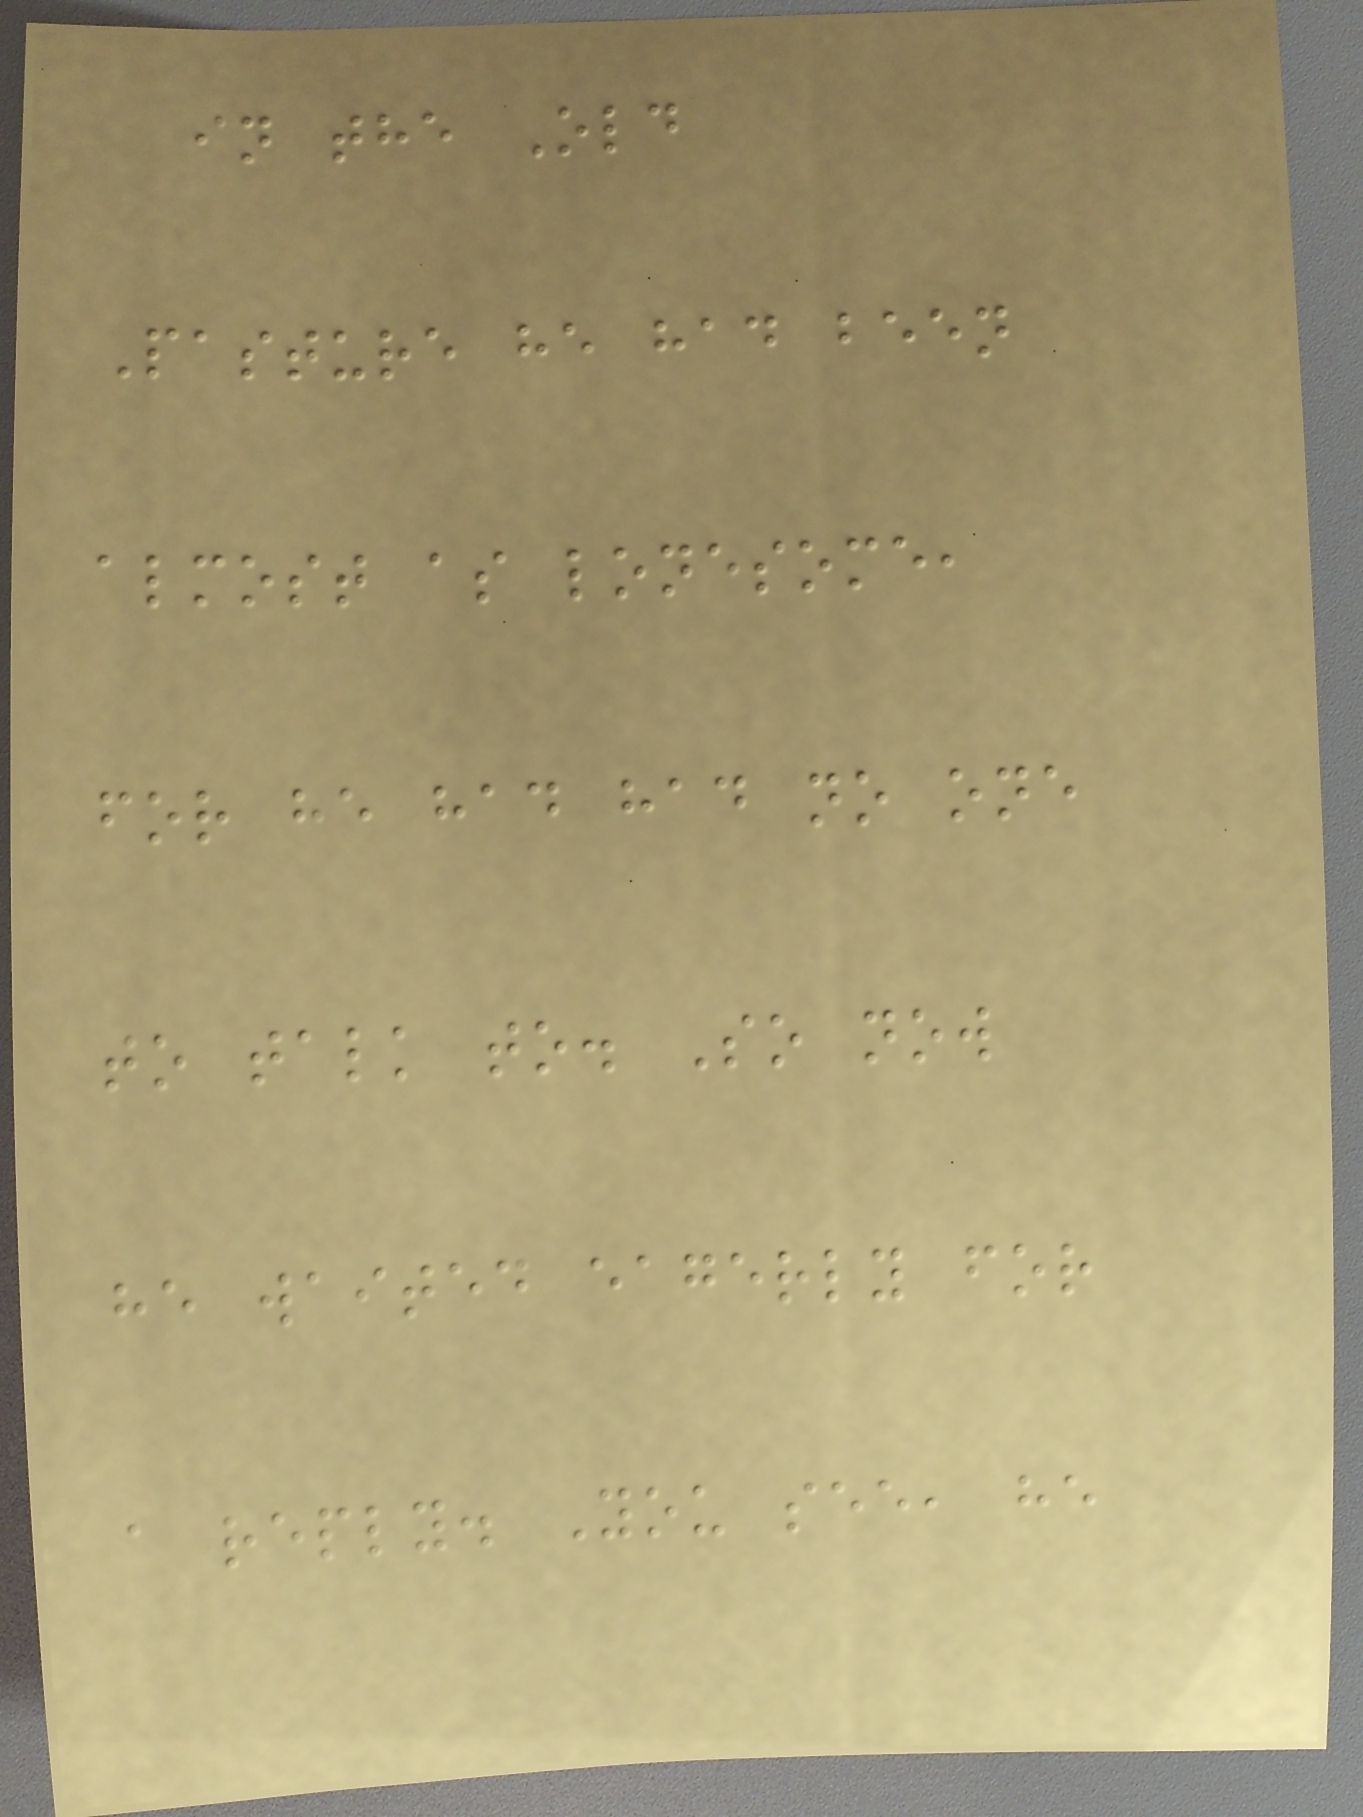in the Old
Pasture he had been
almost as lonesome,
for he had had no one
to talk to. So now
he waited eagerly for
a reply. You see, he
